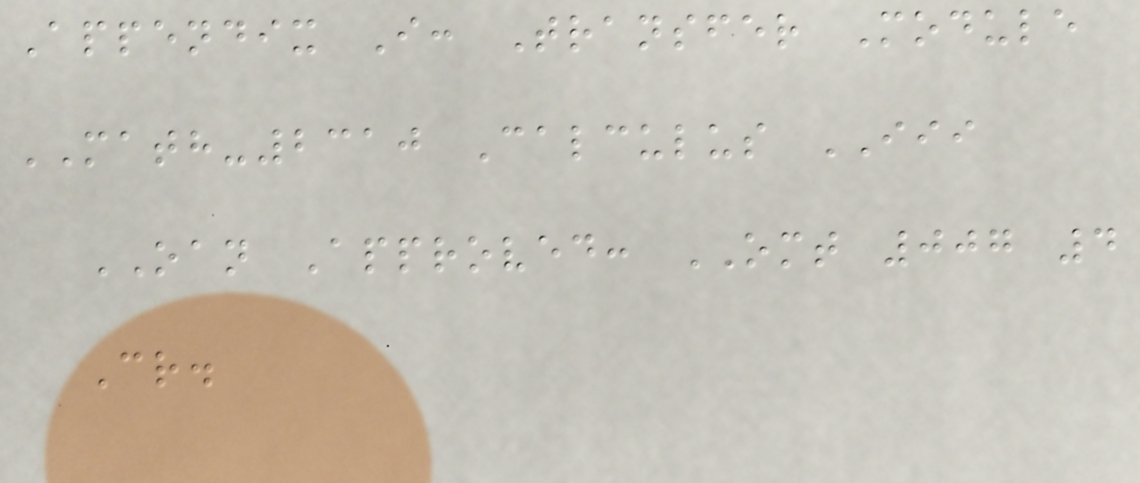Appendix I: Transfer Module
MATH-2310 Calculus III
OAN Approved: OMT 007 4
Cr.
